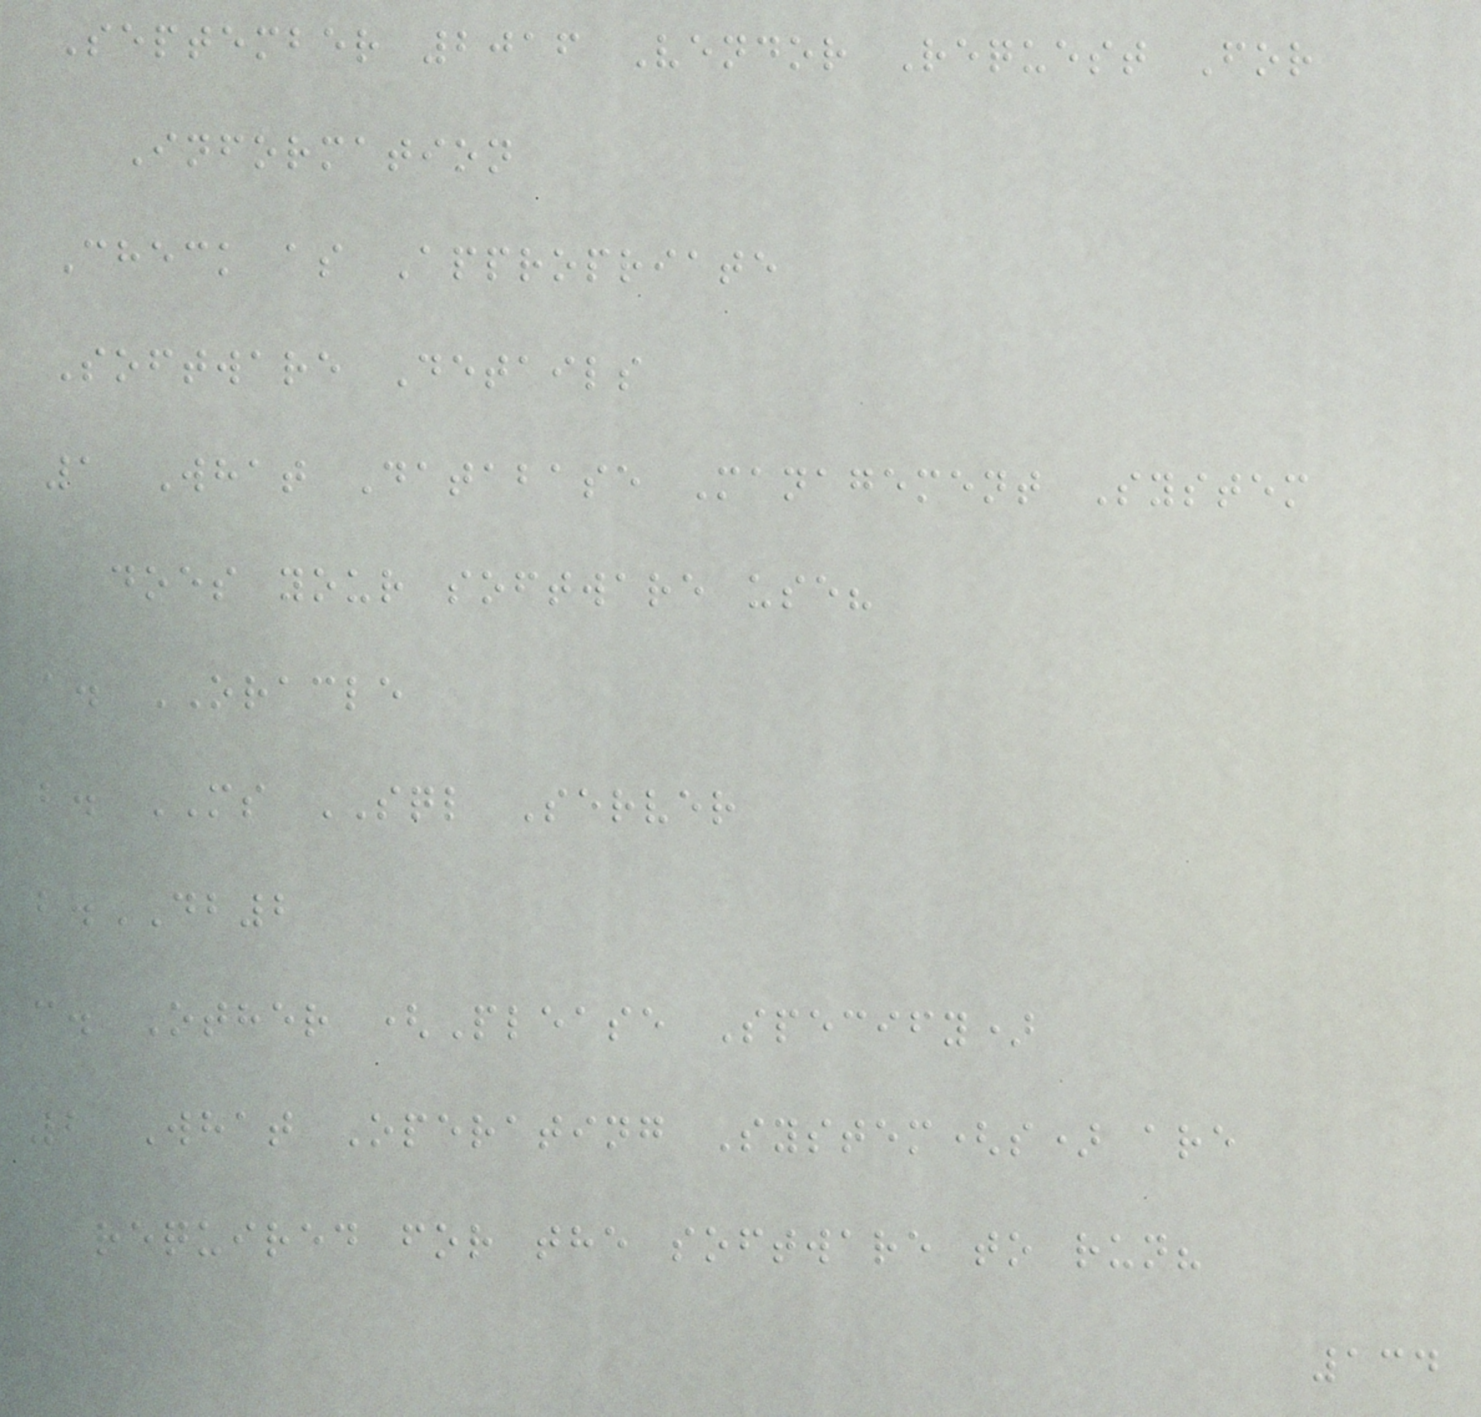September 2016 Vendor Request For
Information
Check as Appropriate
Software Details
1 What Database Management System
does your software use?
a. ORACLE
b. MS SQL Server
b.DB2
c. Other (Please Specify)
2 What Operating System(s) are
required for the software to run?
134
